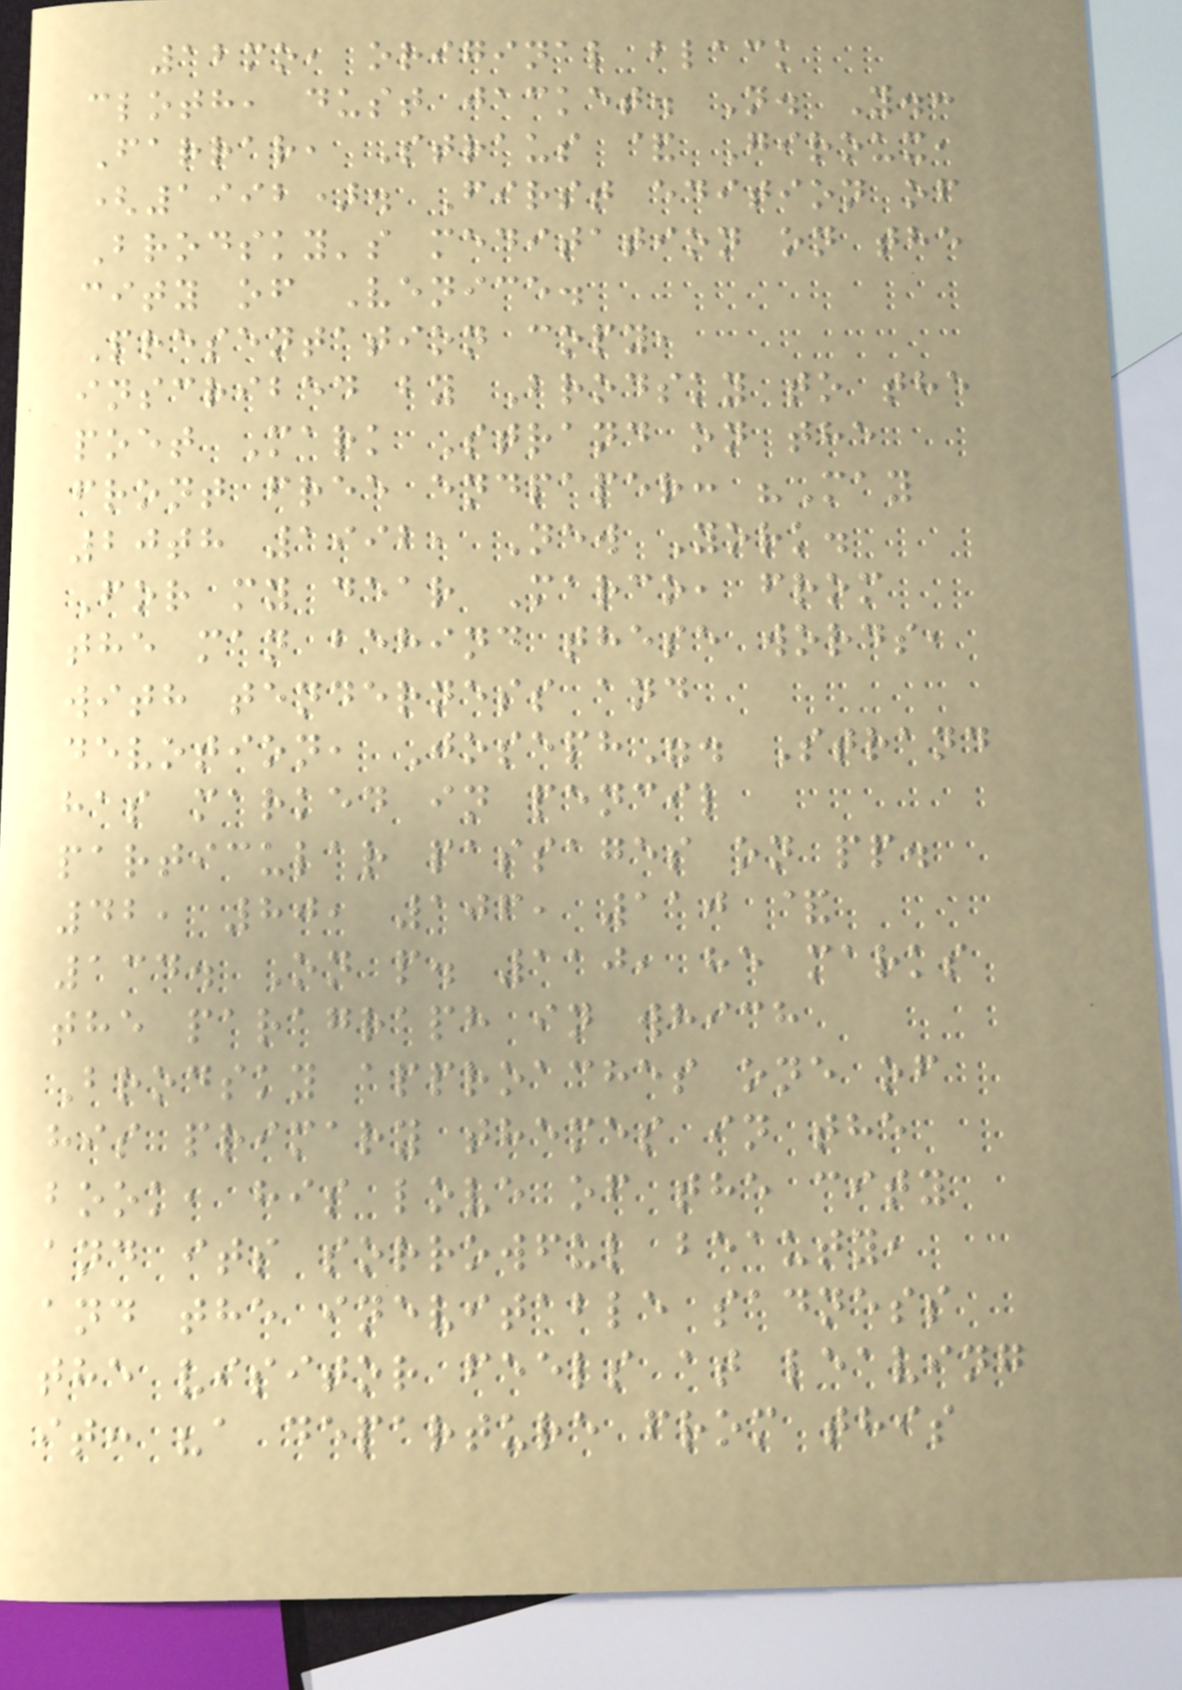12mo, original black
cloth, dust jacket. N. Y.:
Farrar, Straus & Giroux,
(1992). First edition of
Brodsky's meditation on the
city of Venice.
Presentation copy,
inscribed by Brodsky to the
poet Mark Strand on the
front free endpaper: "May
20th 1992, New York.
For my dear Marco, from
the man behind these words,
with tenderness and
devotion, Joseph". Strand
has marked in pencil
particular passages on pp.
42, 80, 106, 110 &
134. On p. 110, he marks
the paragraph in which
Brodsky approaches one of
his primary themes in the
book, his love of the city
and its sorrowful beauty,
and the inevitable sadness
the visitor feels at leaving
it: "a departure from this
